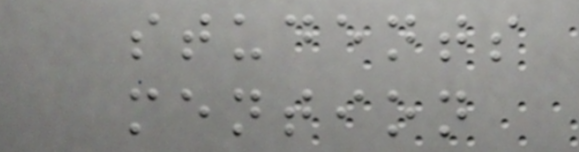students
mention
